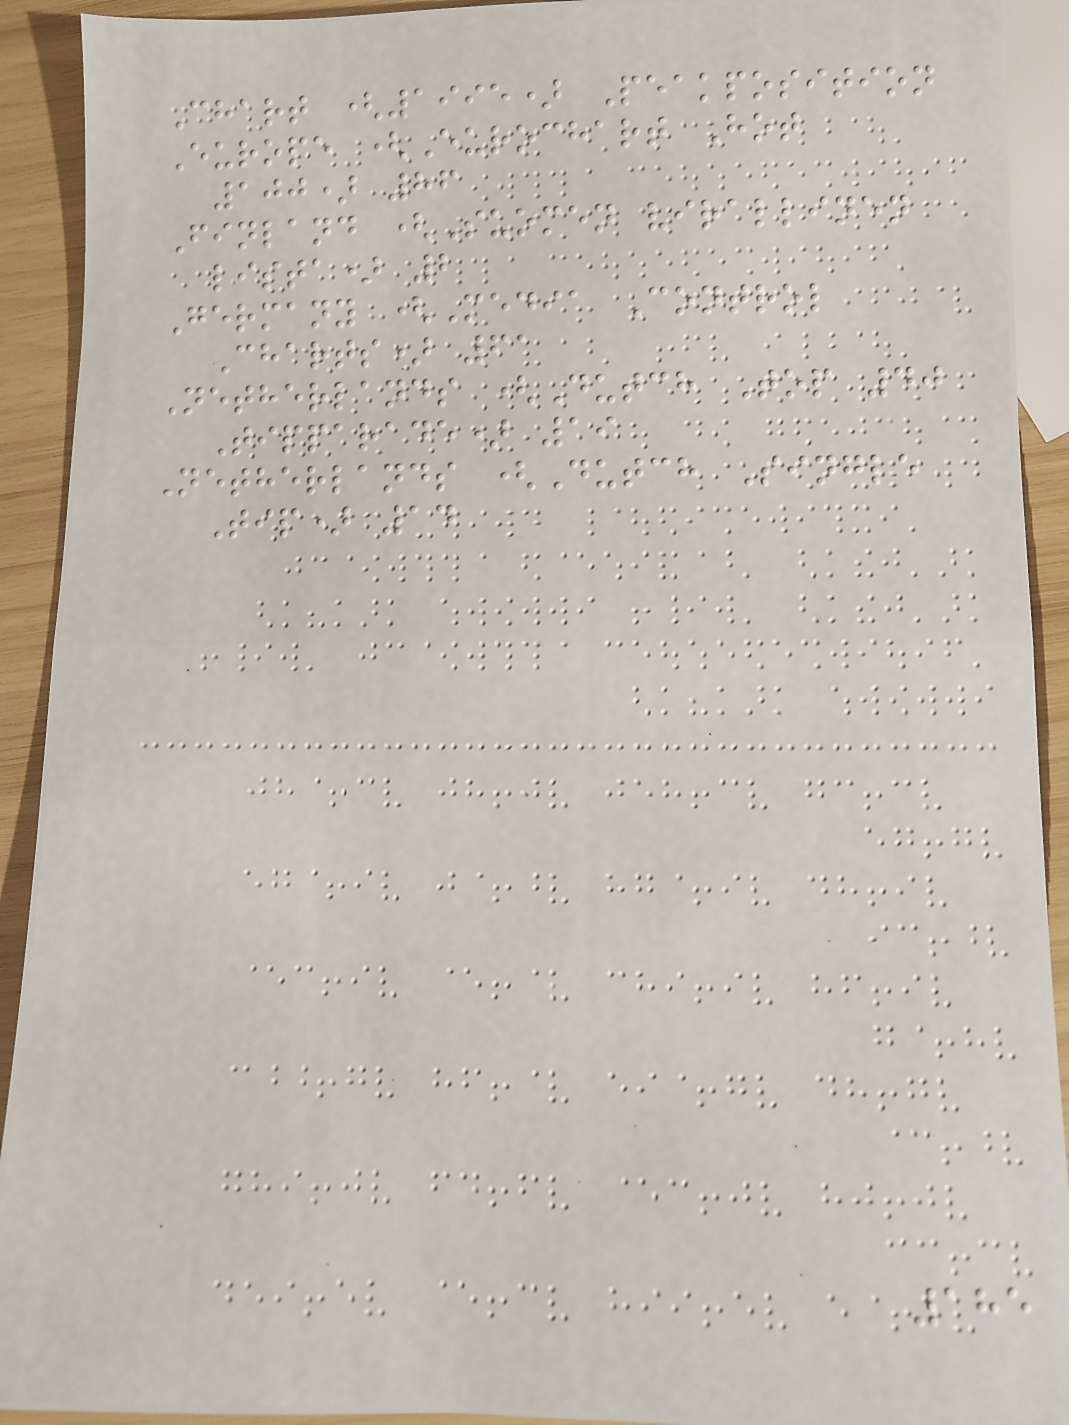Chart (1995) Peakposition
Europe (Eurochart Hot
100) 86
Finland (Suomen virallinen
lista) 2
Germany (Media Control
Charts) 61
Netherlands (Dutch Top 40
Tipparade) 19
Netherlands (Dutch Single
Tip) 14
185
